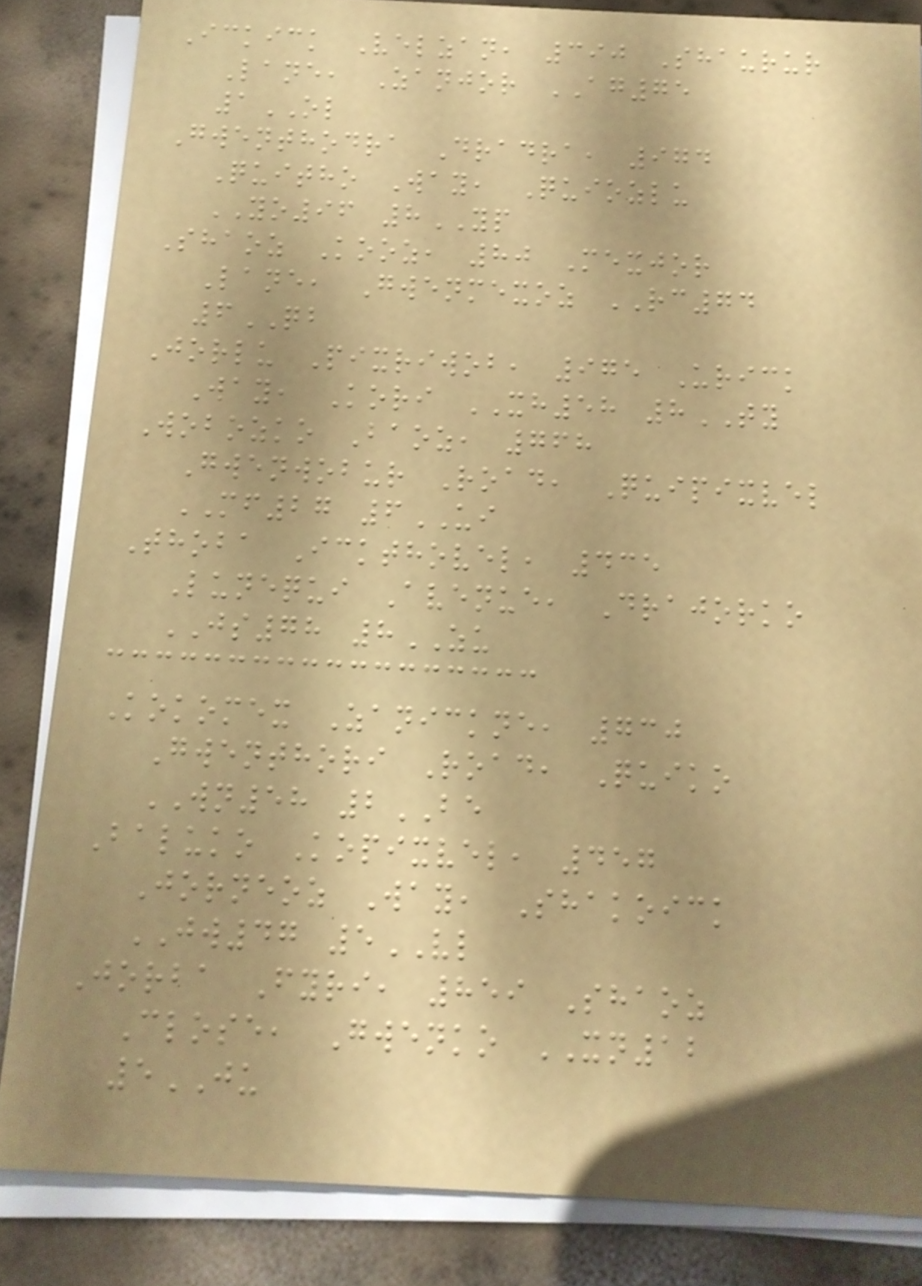Ickick Velzan, 390 Shaurur
Lane, Zanjor AG75
1OL
Gwenthodra Dradra, 974
Quitho Way, Quiozlu
YO96 8YP
Shaoz Kooz, 80 Mexjor
Lane, Gwenmexoz RC74
6QB
Jorlu Pixriwob, 975 Urick
Way, Kori XH58 8TY
Wobozko Baoz, 768
Gwenwobur Road, Quipixvel
MF27 6UI
Thoba Ickthovel, 435
Lunequi Avenue, Drajorko
JS78 8ZU
Kokomex Zanickne, 730
Gwenthori Road, Quiko
WN58 2BE
Baluko Kopixvel, 457
Jorneoz Way, Shakoick
JW47 5VL
Jorba Fyri, 859 Shaoz
Close, Gwenko XN12
5JU
